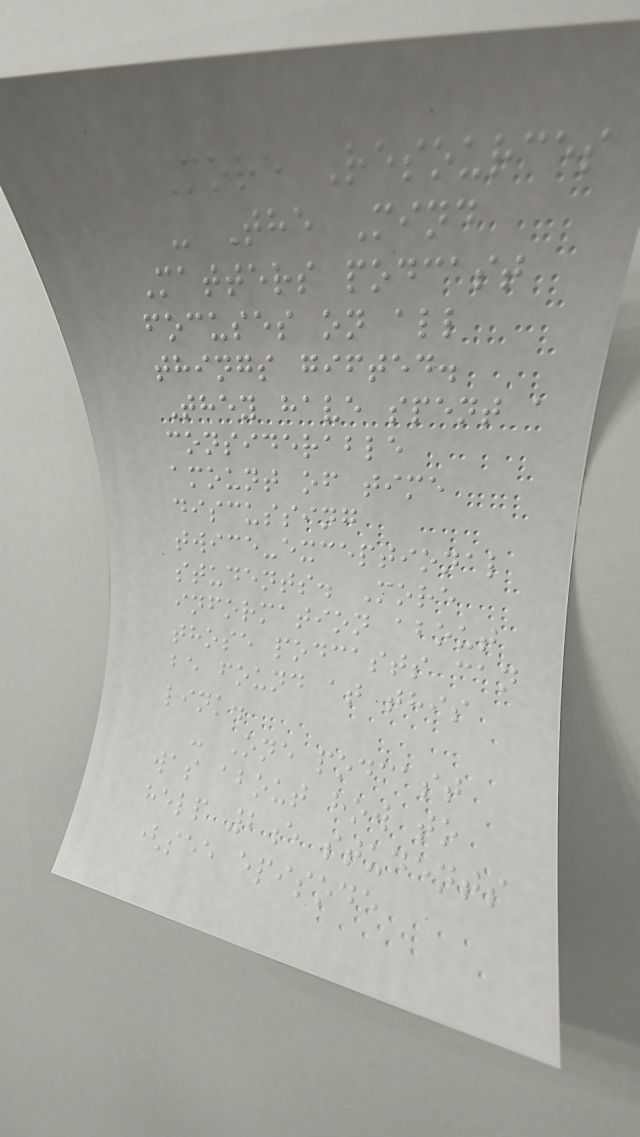More Resources
- The Mind
Matters podcast
focuses on all
things gifted.
They have spent a
considerable
amount of time
discussing
twice-exceptional
students. More
information about
those podcasts can
be found at this
link.
- One podcast
was about how to
help 2e students
(see episode
